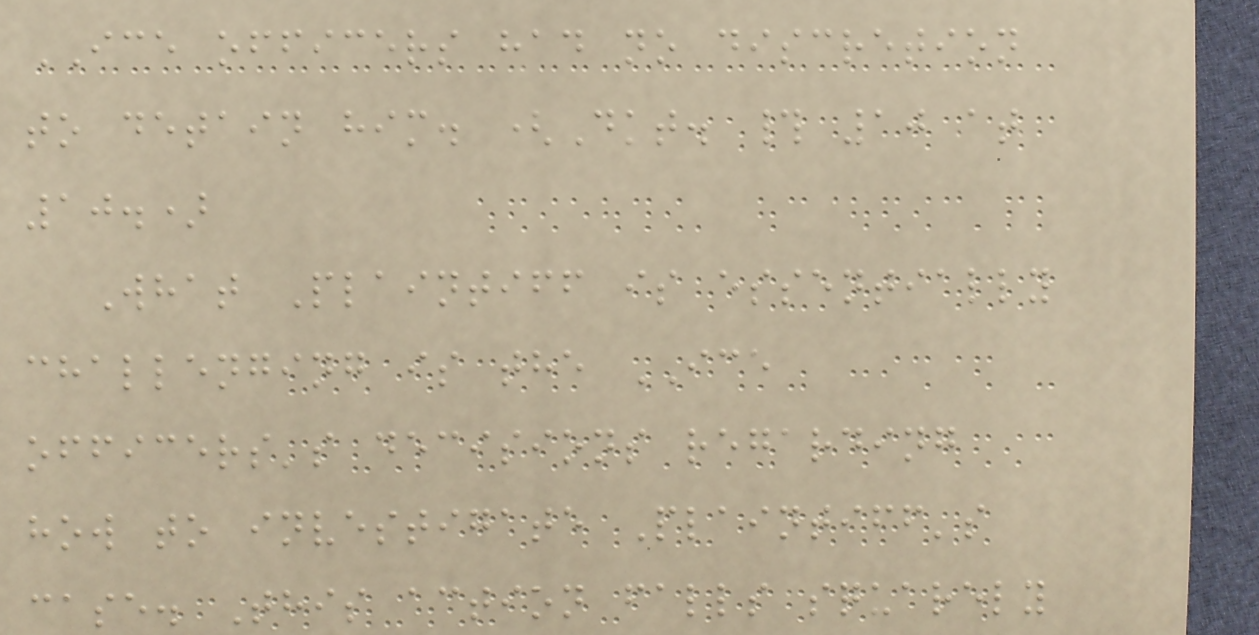ICE officers had no discretion
to detain him. (Dkt. # 10 at
10.)
What Plaintiff is essentially
challenging is the ICE
officers's decisions regarding
how to investigate Plaintiff's
case. This action falls squarely
